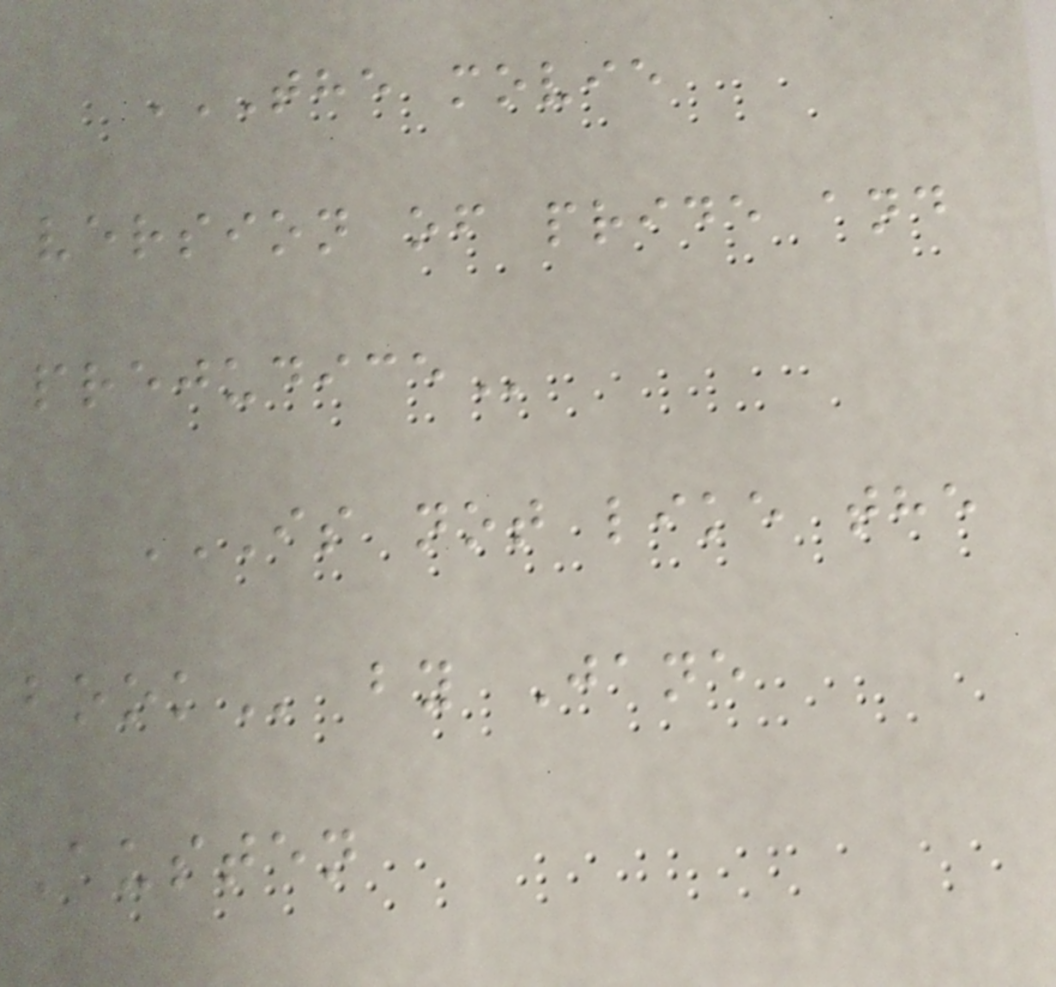THE MOVIE
VERSION OF PRIDE AND
PREJUDICE
IS NOT LIKE THE
BOOK by Jane
Austen
